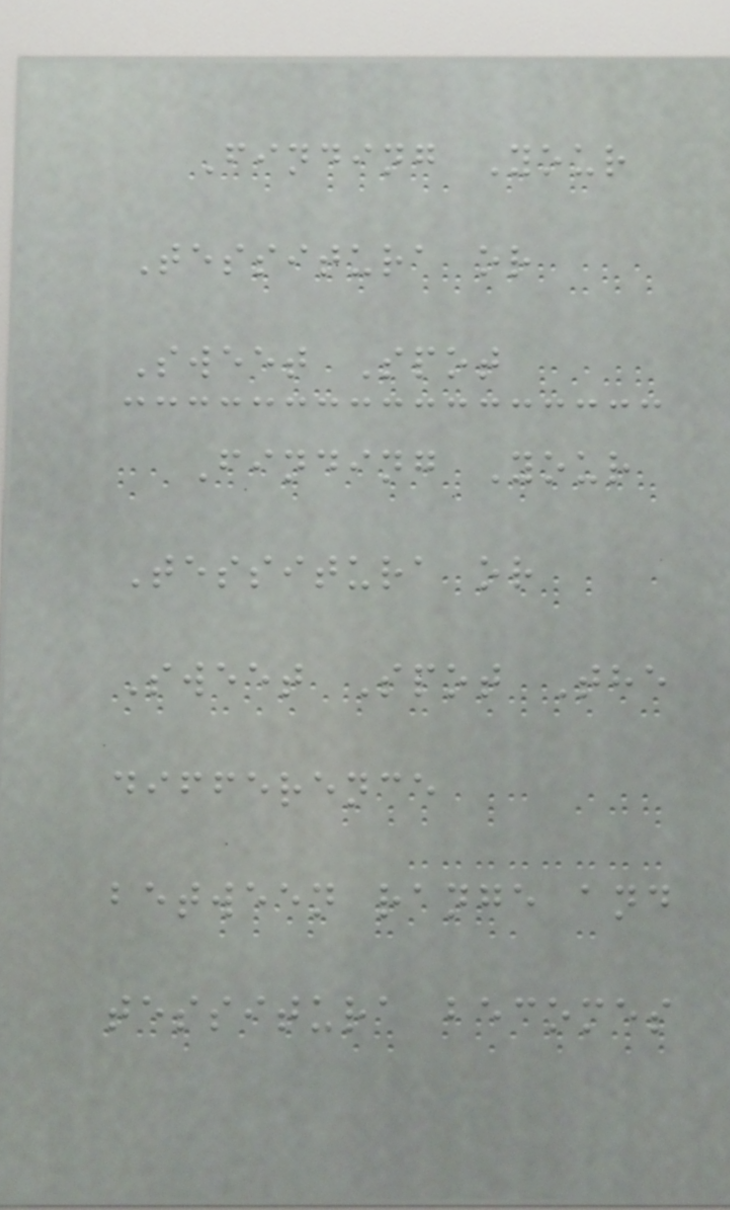Finding Your
Tessitura or
Sweet Spot
Finding Your
Tessitura or
Sweet Spot The
difference
between range and
tessitura becomes
